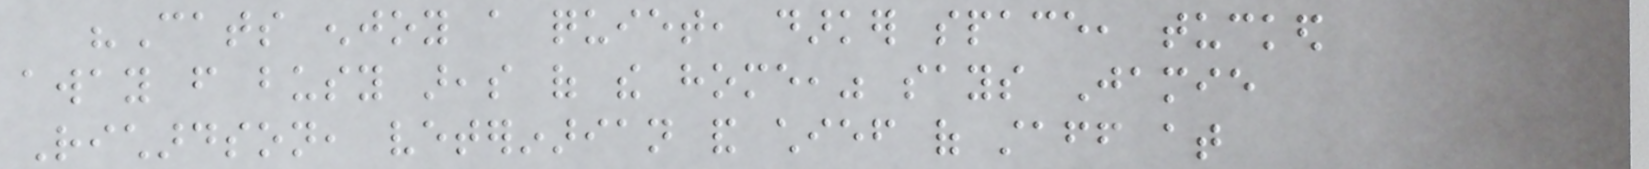"Cats enjoy a quiet, darker space, tucked
away from busy areas of the home," says Jamie
Richardson, veterinarian and chief of staff at
